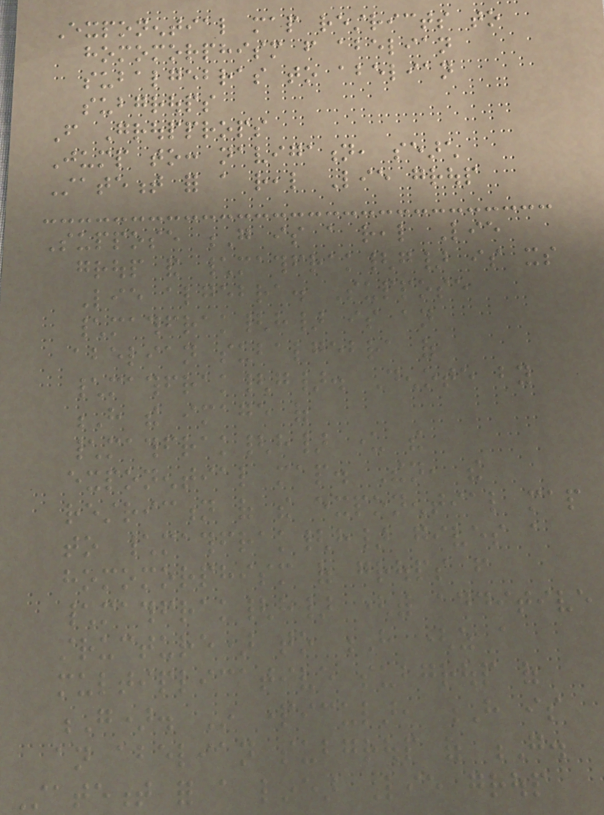Exponential map restricts to
homomorphism from abelian
subalgebras to abelian
subgroups
From Groupprops
Jump to: navigation, search
Statement for a real Lie group
Suppose G is a real Lie
group and \mathfrak{g} is its
Lie algebra. Suppose
\mathfrak{h} is an
abelian subalgebra of
\mathfrak{g}. Denote by
H the image of
\mathfrak{h} under the
exponential map. Then, the
restriction of the exponential map
to \mathfrak{h} gives a
homomorphism of groups from
\mathfrak{h} (with additive
structure) to H (as a
multiplicative subgroup of
G). In particular, H is
an abelian subgroup of G.
Statement for a linear Lie group
